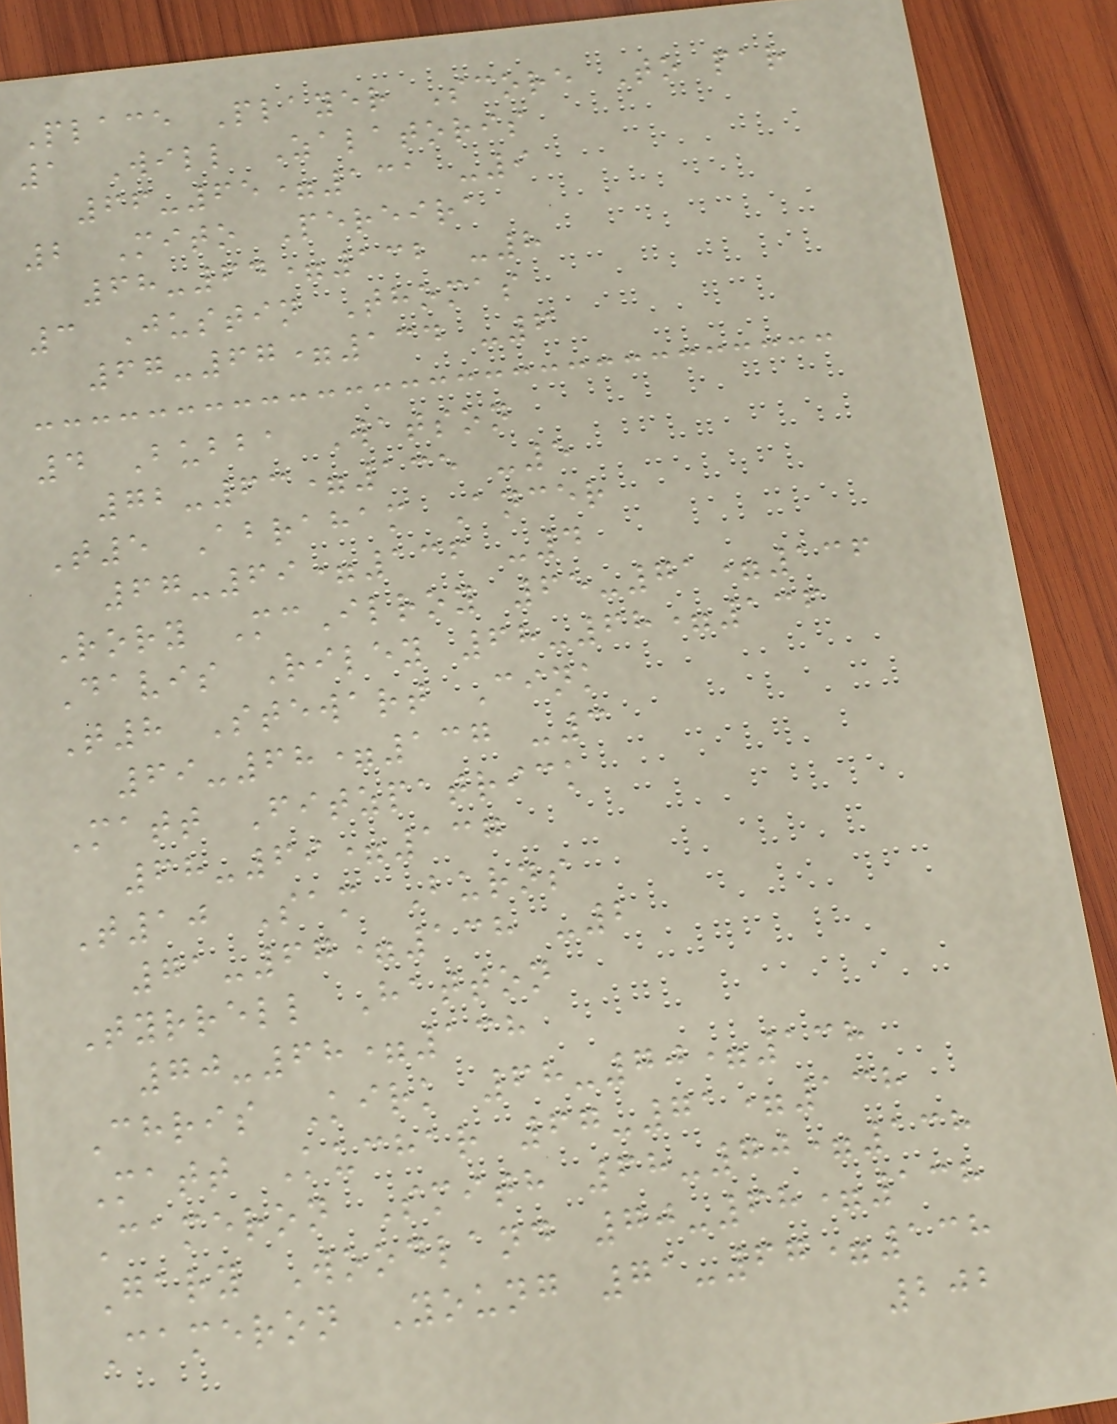Place Player Score To par
1 Will Zalatoris
66-65=131 -9
2 Mito Pereira
68-64=132 -8
3 Justin Thomas
67-67=134 -6
4 Bubba Watson
72-63=135 -5
T5 Abraham Ancer
67-69=136 -4
Rory McIlroy 65-71=136
Davis Riley 68-68=136
T8 Stewart Cink
69-68=137 -3
Matt Fitzpatrick
68-69=137
T10 Sam Burns
71-67=138 -2
Tyrrell Hatton
70-68=138
Chris Kirk 68-70=138
Matt Kuchar 67-71=138
Cameron Smith 68-70=138
Gary Woodland 70-68=138
Cameron Young 71-67=138
202
